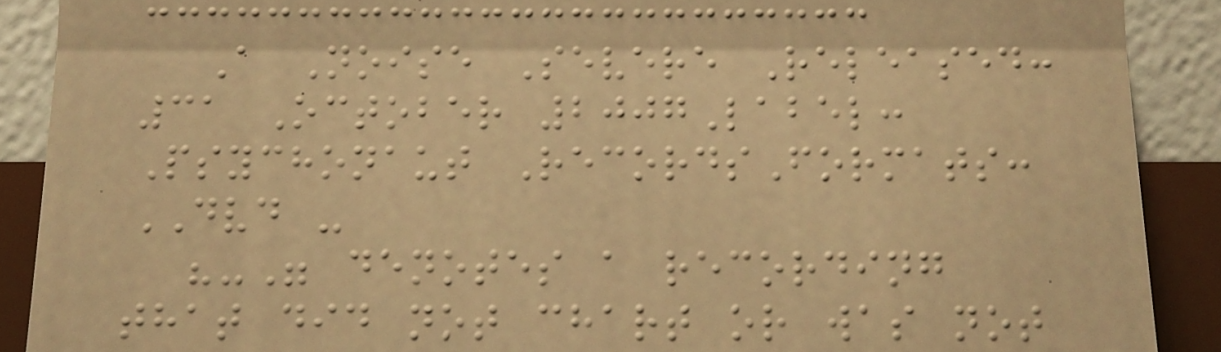A Noise Severe Released:
31 October 2007Label:
Psychonaut RecordsFormats:
DVD -
"-" denotes a recording
that did not chart or was not
